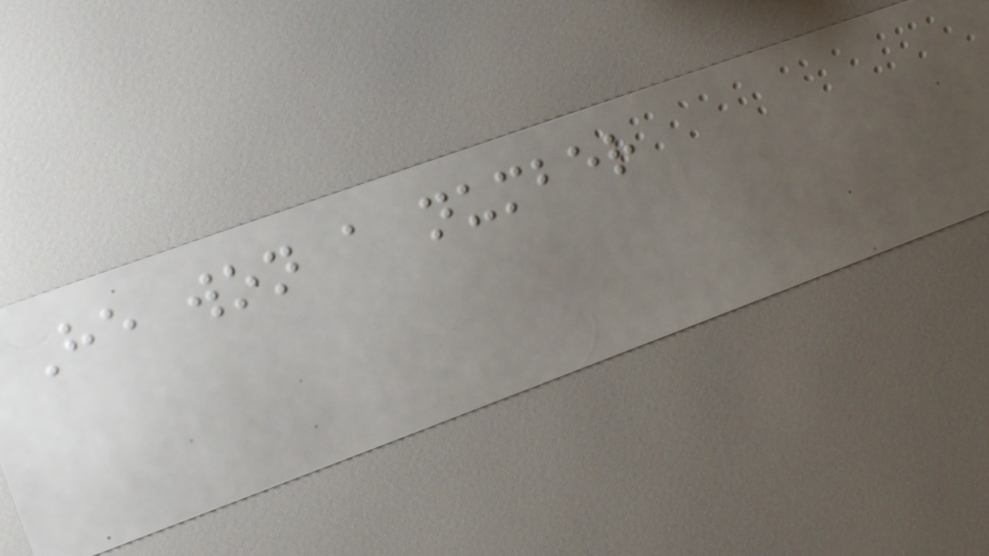He won a number
